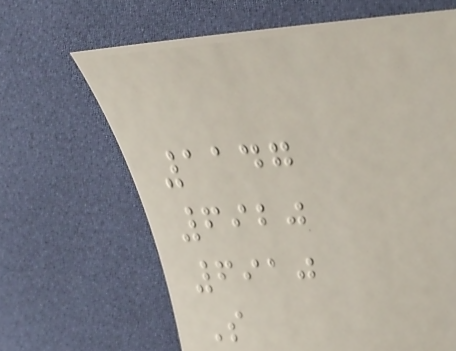1147
6920
6910
S
